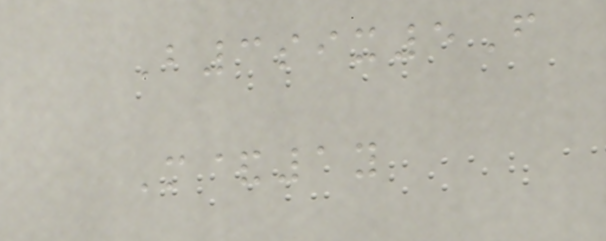B3six5F
M&1y
